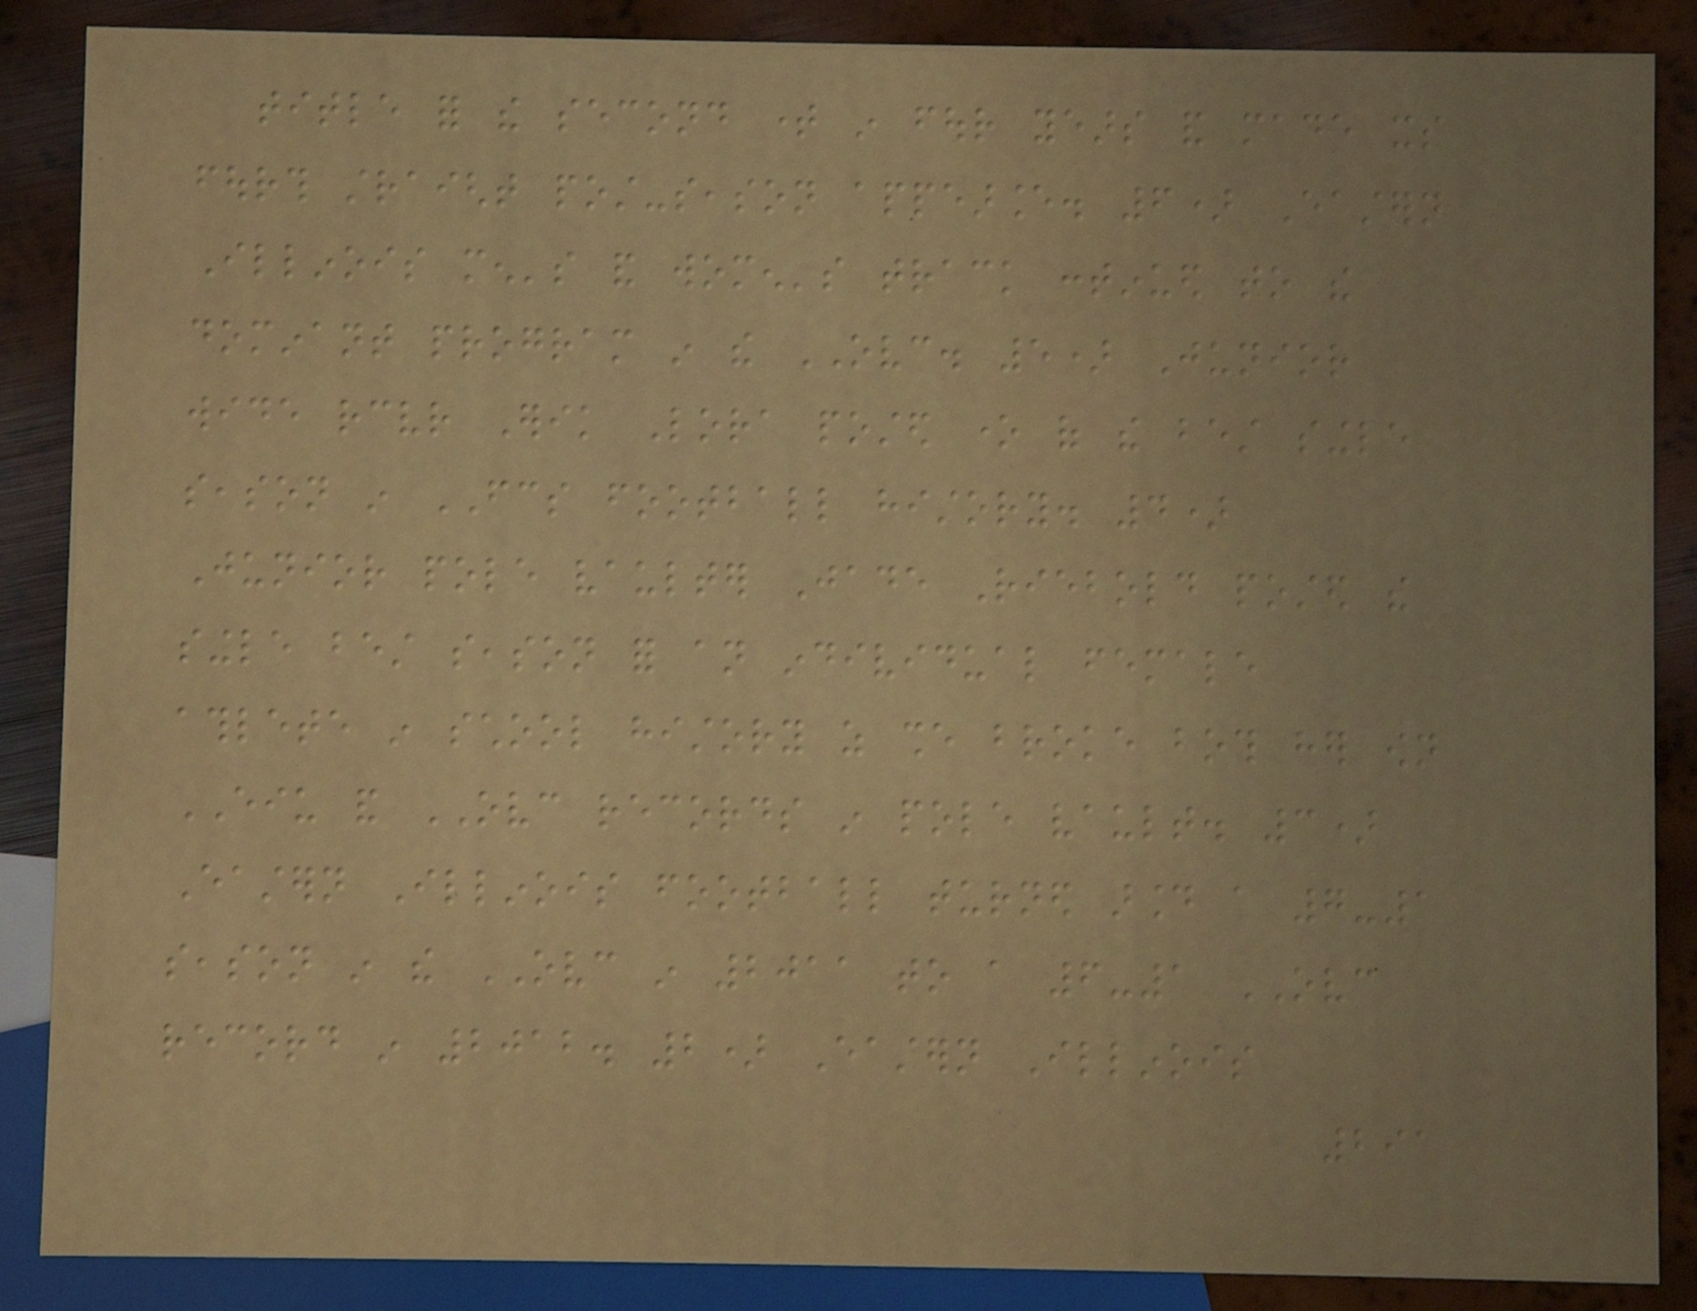title for the second time in four years and made its
fourth straight post-season appearance. 6) Eastern
Illinois men's and women's track continued to the
dominant program in the OVC. 5) Junior
wide receiver Erik Lora posted one of the best single
season in FCS football history. 4)
Junior pole vaulter Jade Riebold posted the
single best season for an individual female
athlete in school history as she broke both her own
EIU and OVC records in pole vault. 3)
Eastern Illinois football turned around a 7-1
season in the OVC in 2011 to a 6-1 OVC
record in 2012. 2) Eastern Illinois
291
